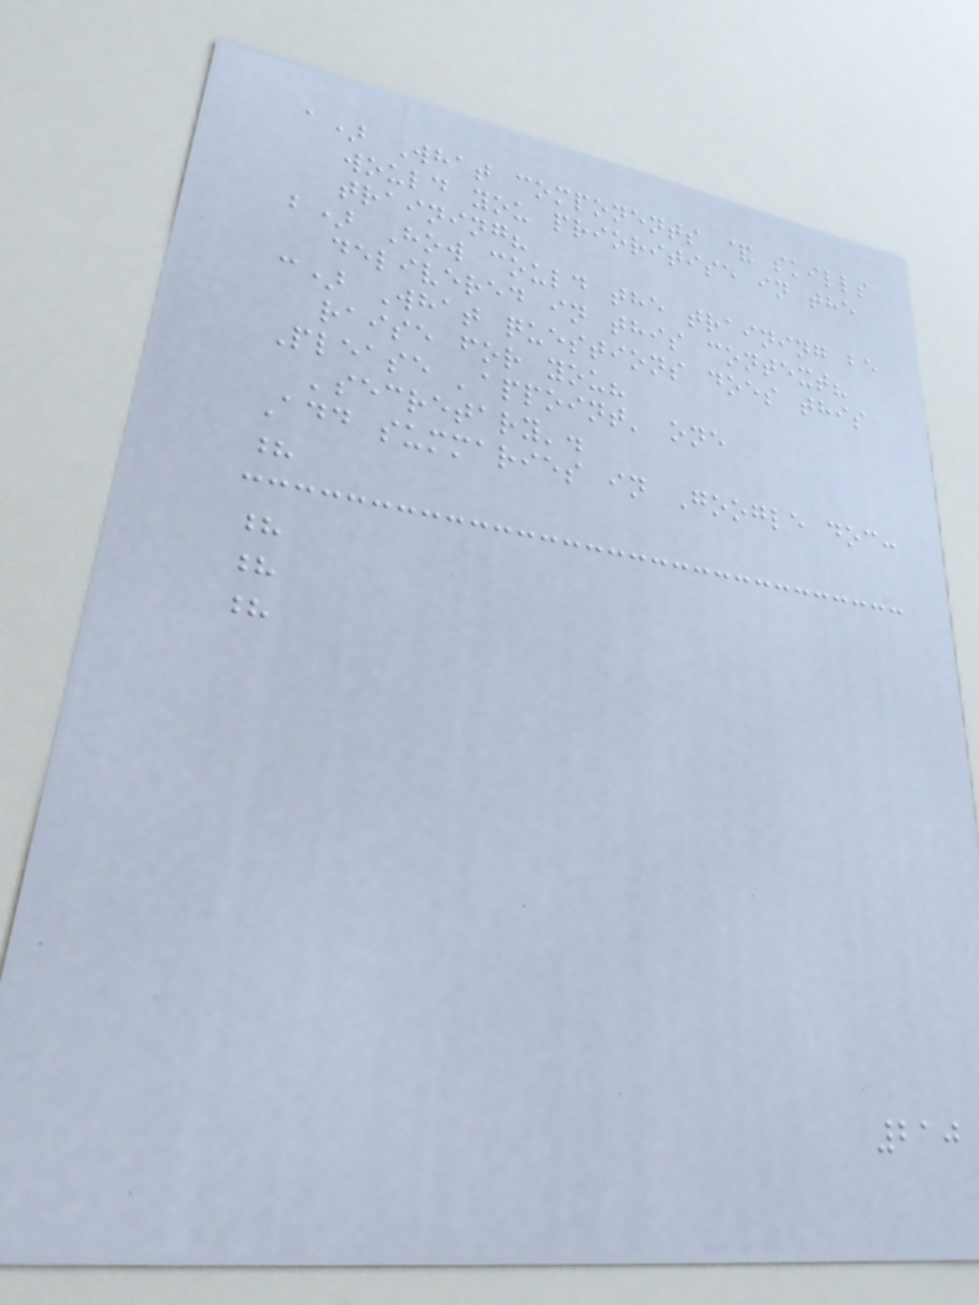a) What components & skills
would you prioritise in the
training?
b) How could the training be
delivered in this context?
c) What questions does this
raise for you?
Please 'appoint' one
'secretary'.
Add summaries in Google doc:
?
?
?
?
210
